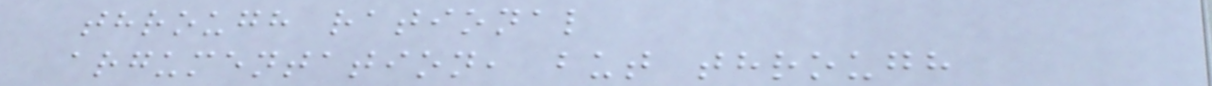through rational
argumentation, but through
